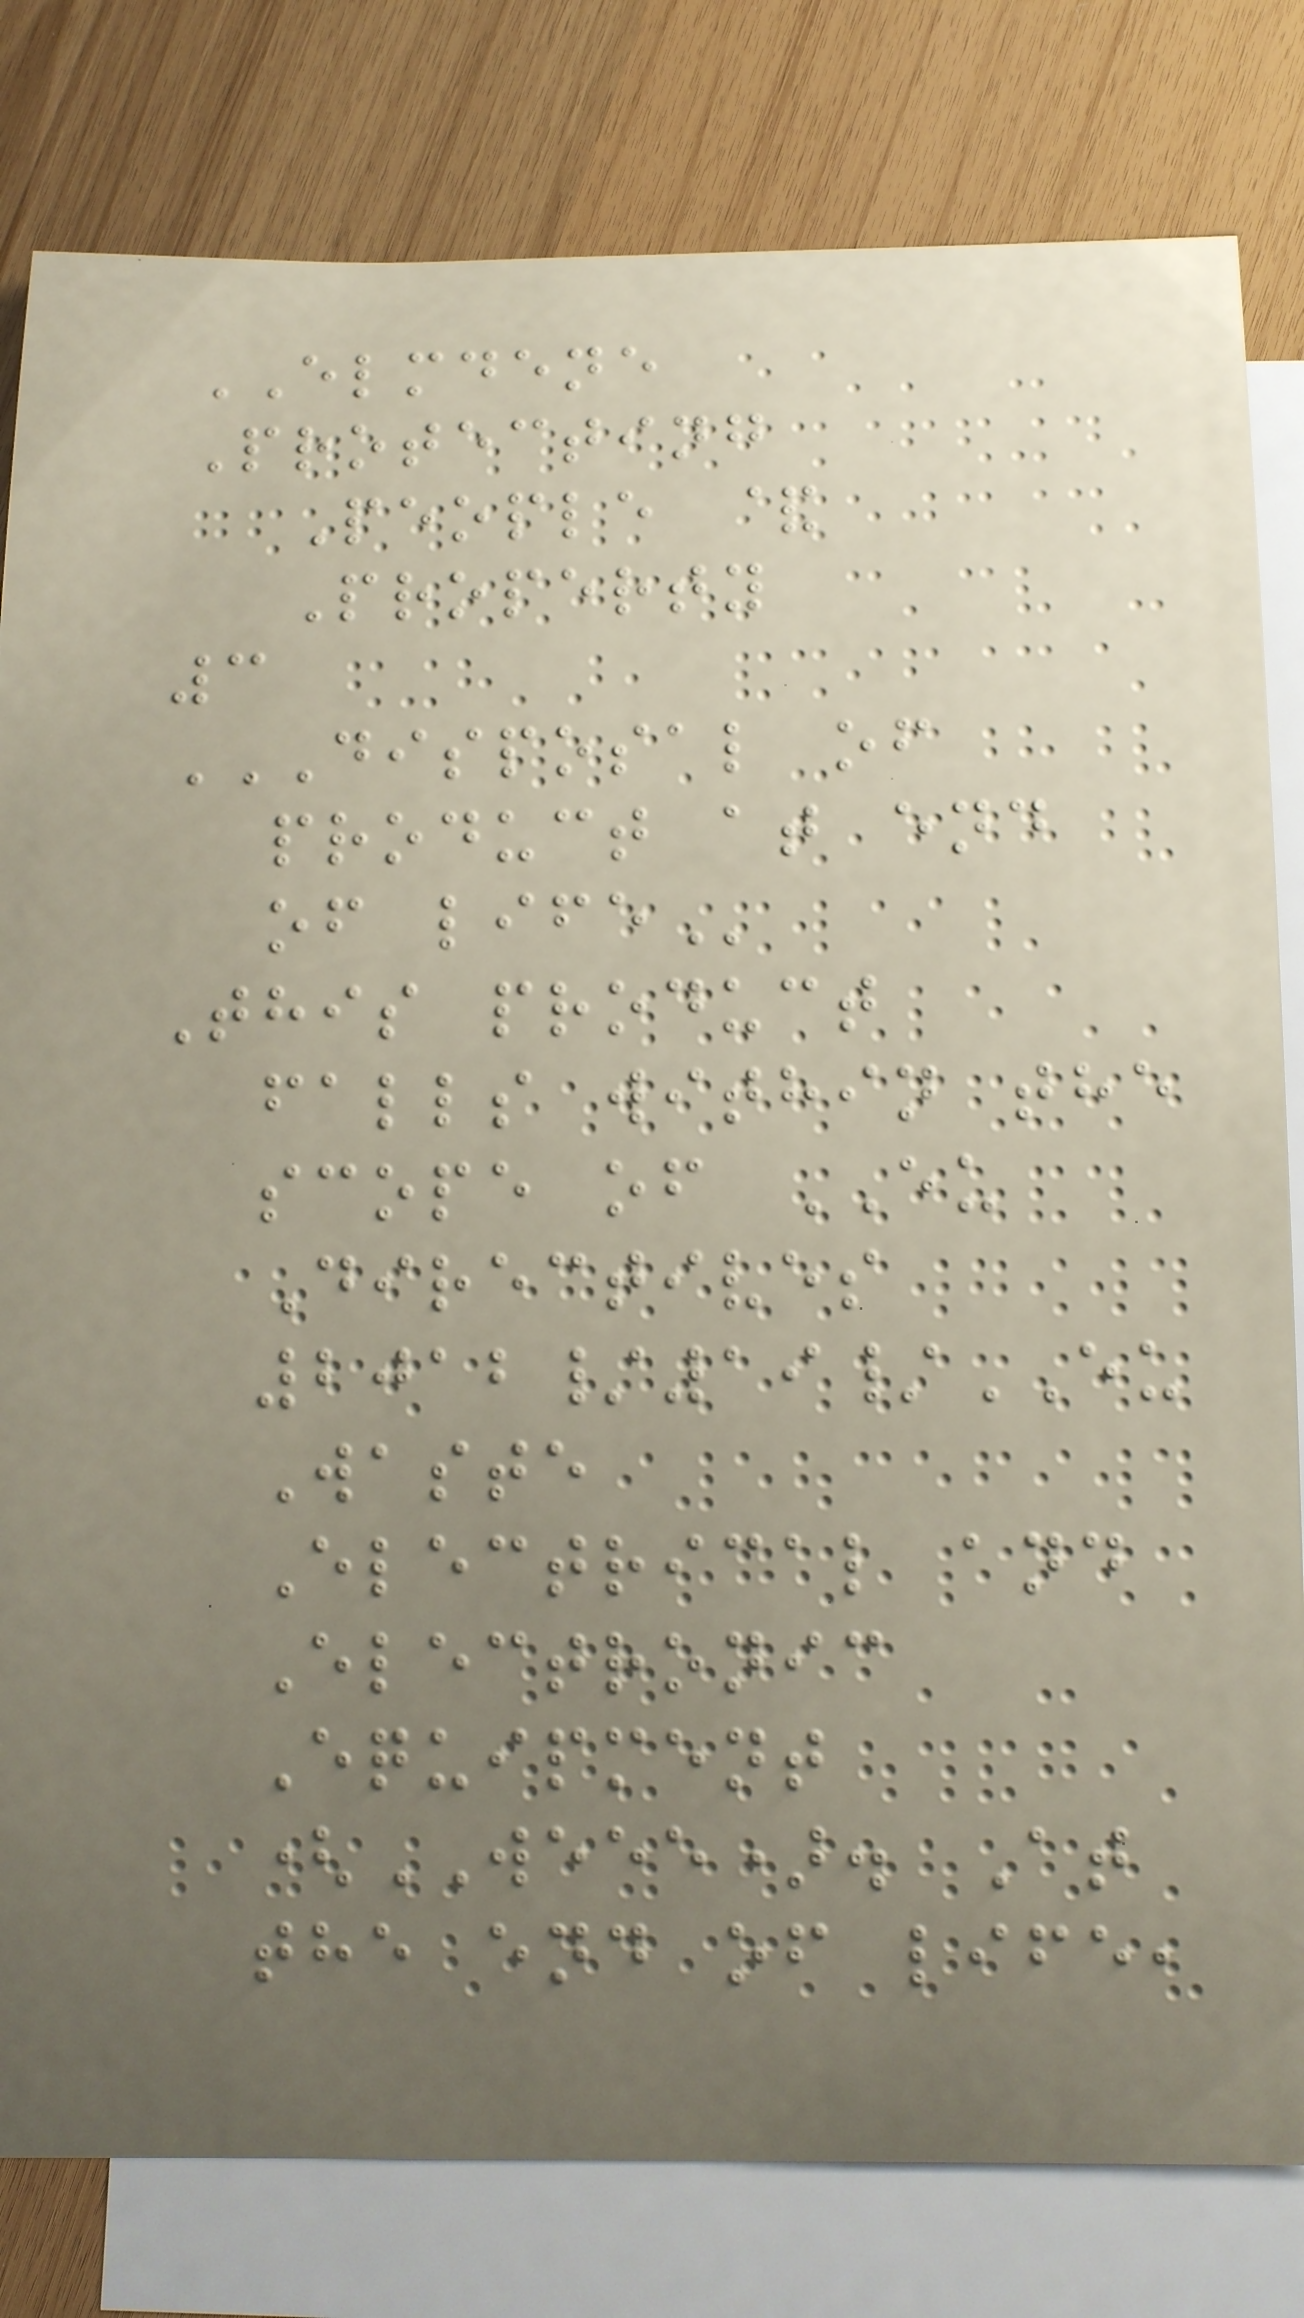ELMDENE
Protecting
People &
Property
3
DISPOSAL OF
PRODUCT AT END
OF LIFE
This product
falls within the
scope of EU
Directives
2012/19/EU
Waste
Electrical and
Electronic
Equipment
(WEEE). At
the end of life,
